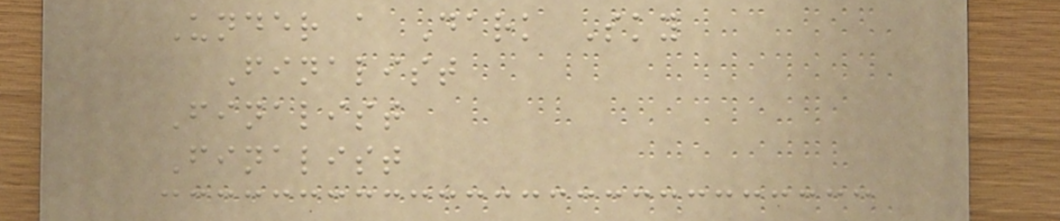Under a Dark Sky
Finalist
Finalist
Finalist
